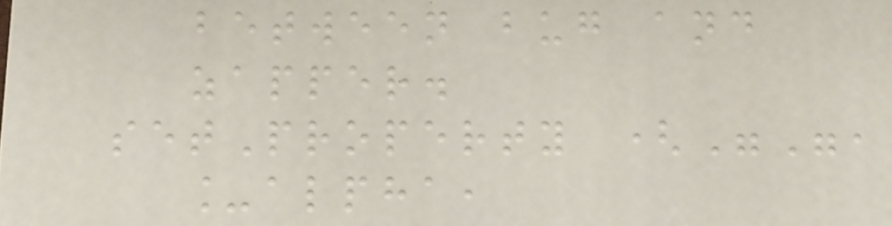between bug and
zapper.
setProperty ("",
_alpha,
